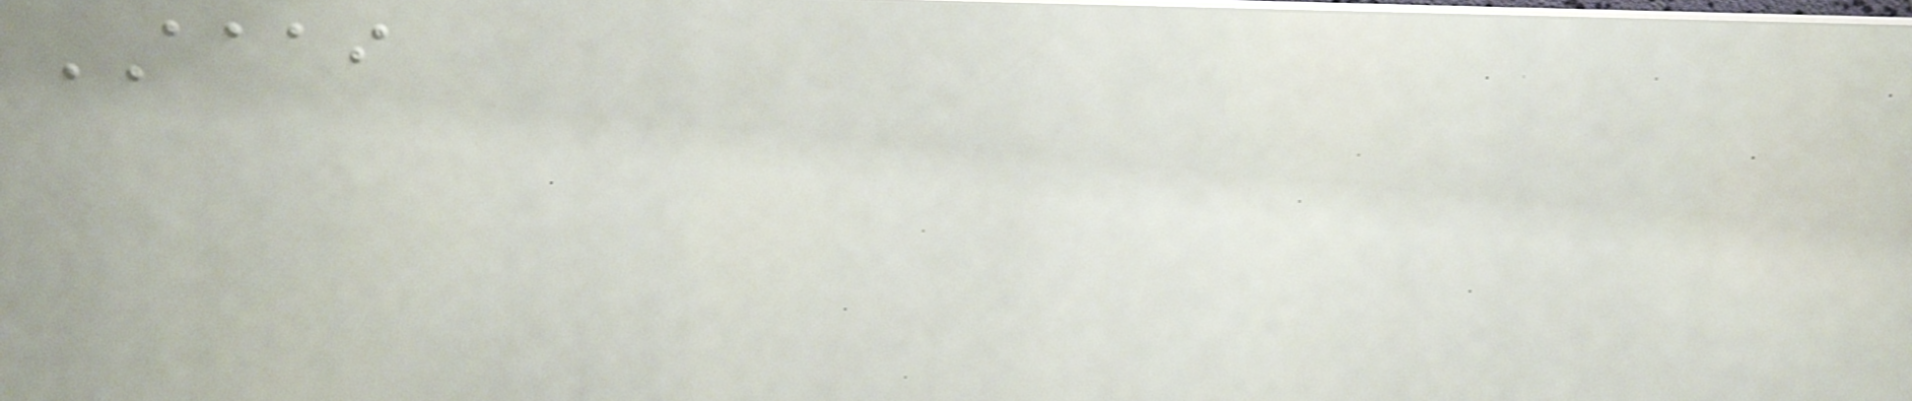AAAI
